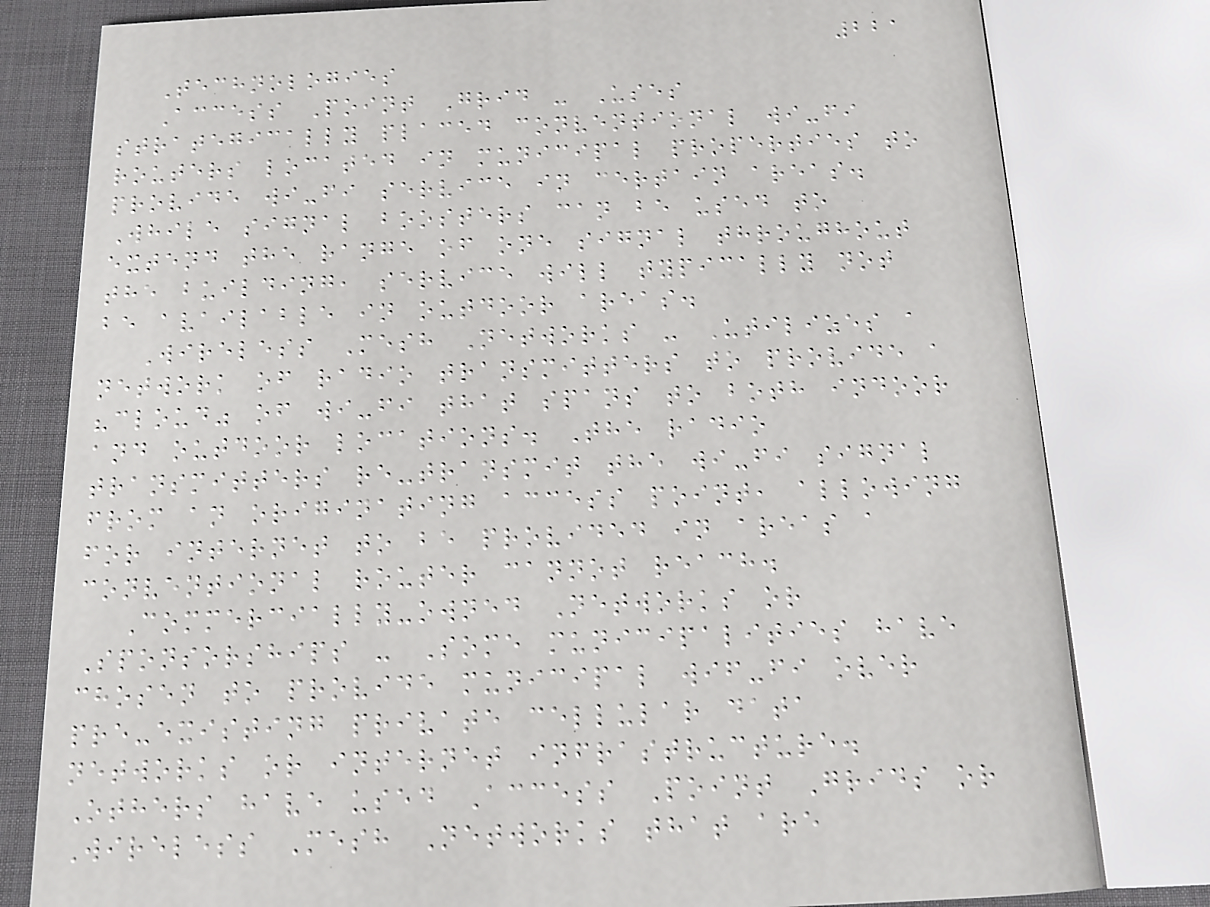221
Technologies
Access Point Grid - Uses
strategically placed conventional wi-fi
routers located in municipal properties to
provide wi-fi service in certain areas.
While signal boosters can be used to
extend the range of one signal throughout
the building, service will typically not
be available in outdoor areas.
Wireless Mesh Networks - Utilizes a
network of radio transmitters to provide a
"cloud" of wi-fi that spans to both indoor
and outdoor locations. The radio
transmitters re-transmit the wi-fi signal
from an originating access point, allowing
for internet to be provided in areas a
conventional router cannot reach.
Commercially-owned Networks or
Sponsorships - Some municipalities have
chosen to provide municipal wif-fi over
pre-existing private cellular data
networks or internet infrastructure.
Others have used Access Point Grids or
Wireless Mesh Networks that are
